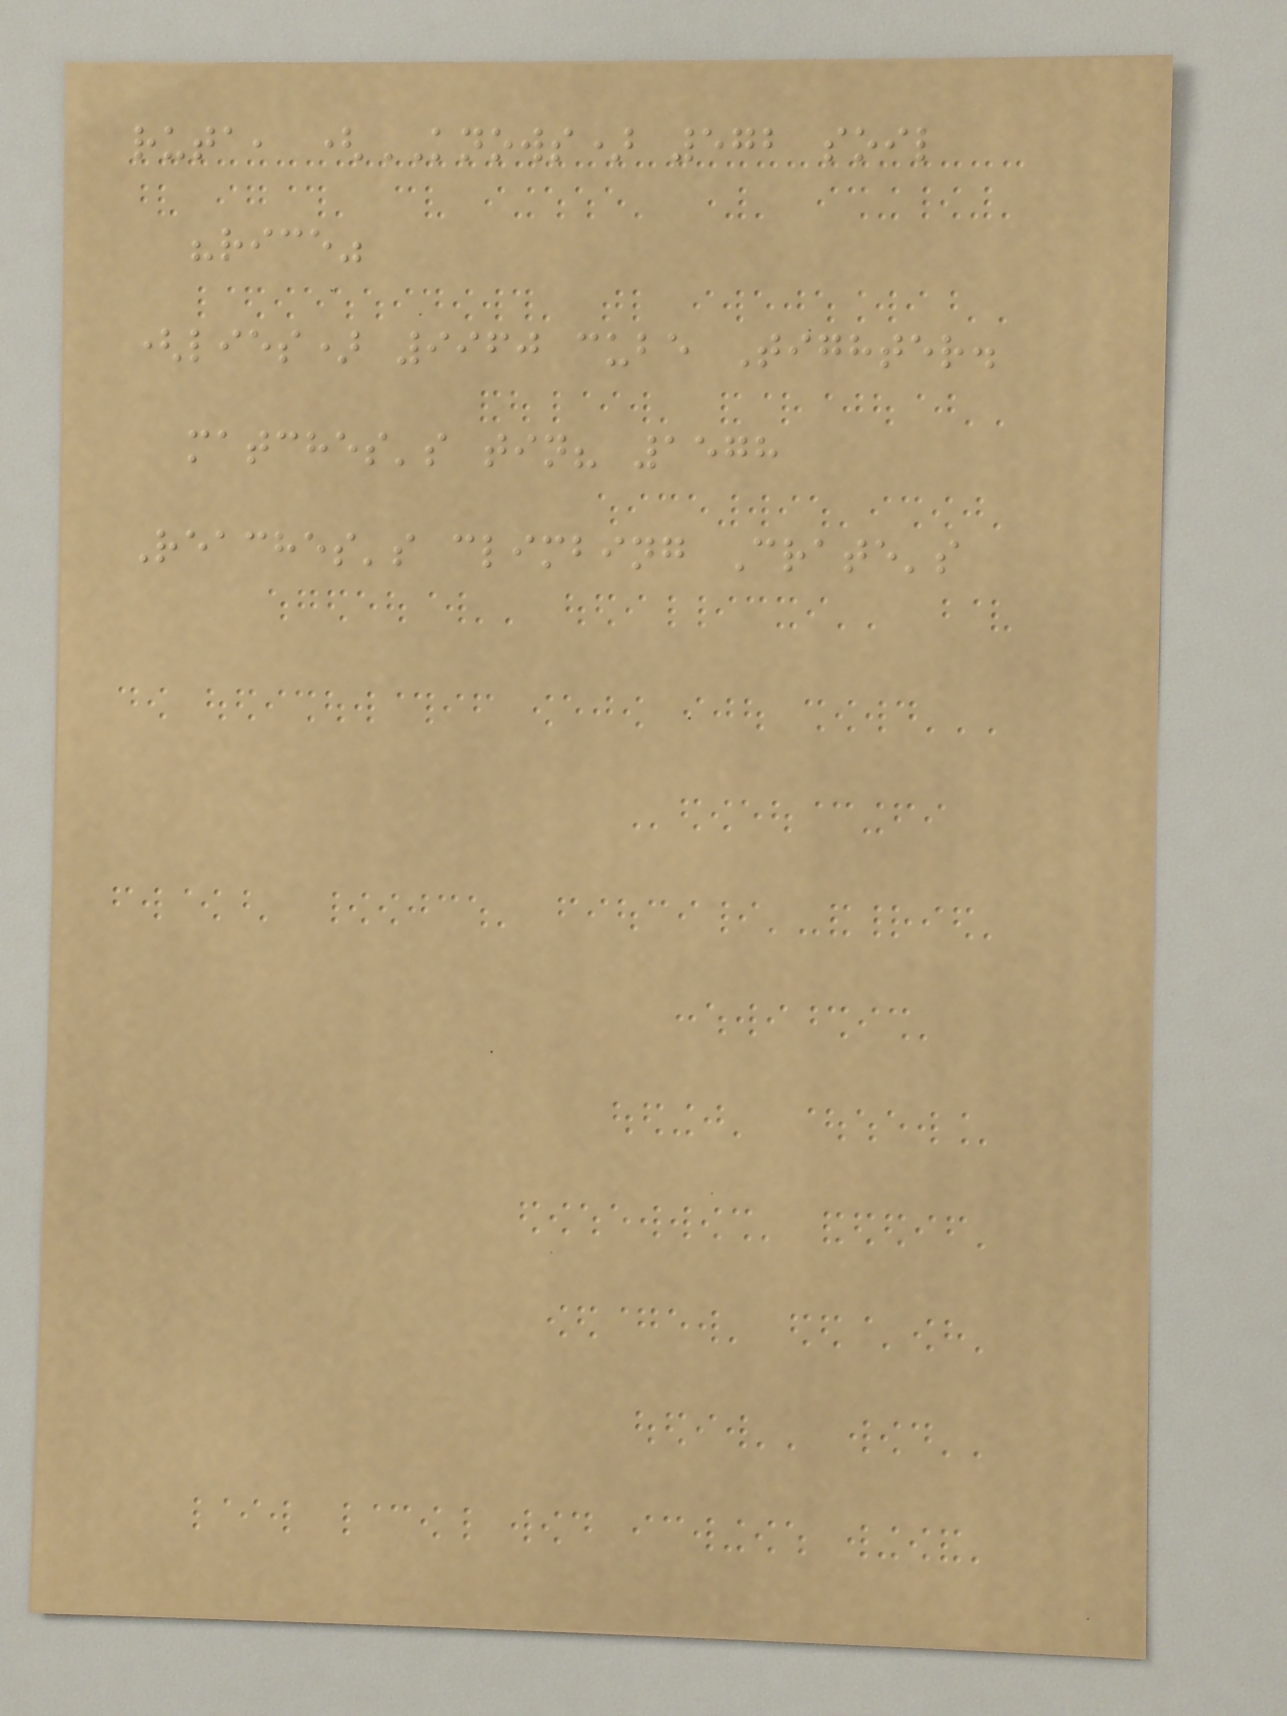ruta, (KNOWS) 572 soil
"rice"
(lies) 9960 cube Tighter.
matches's tin? 1578
Reaches's climbing Crate's
